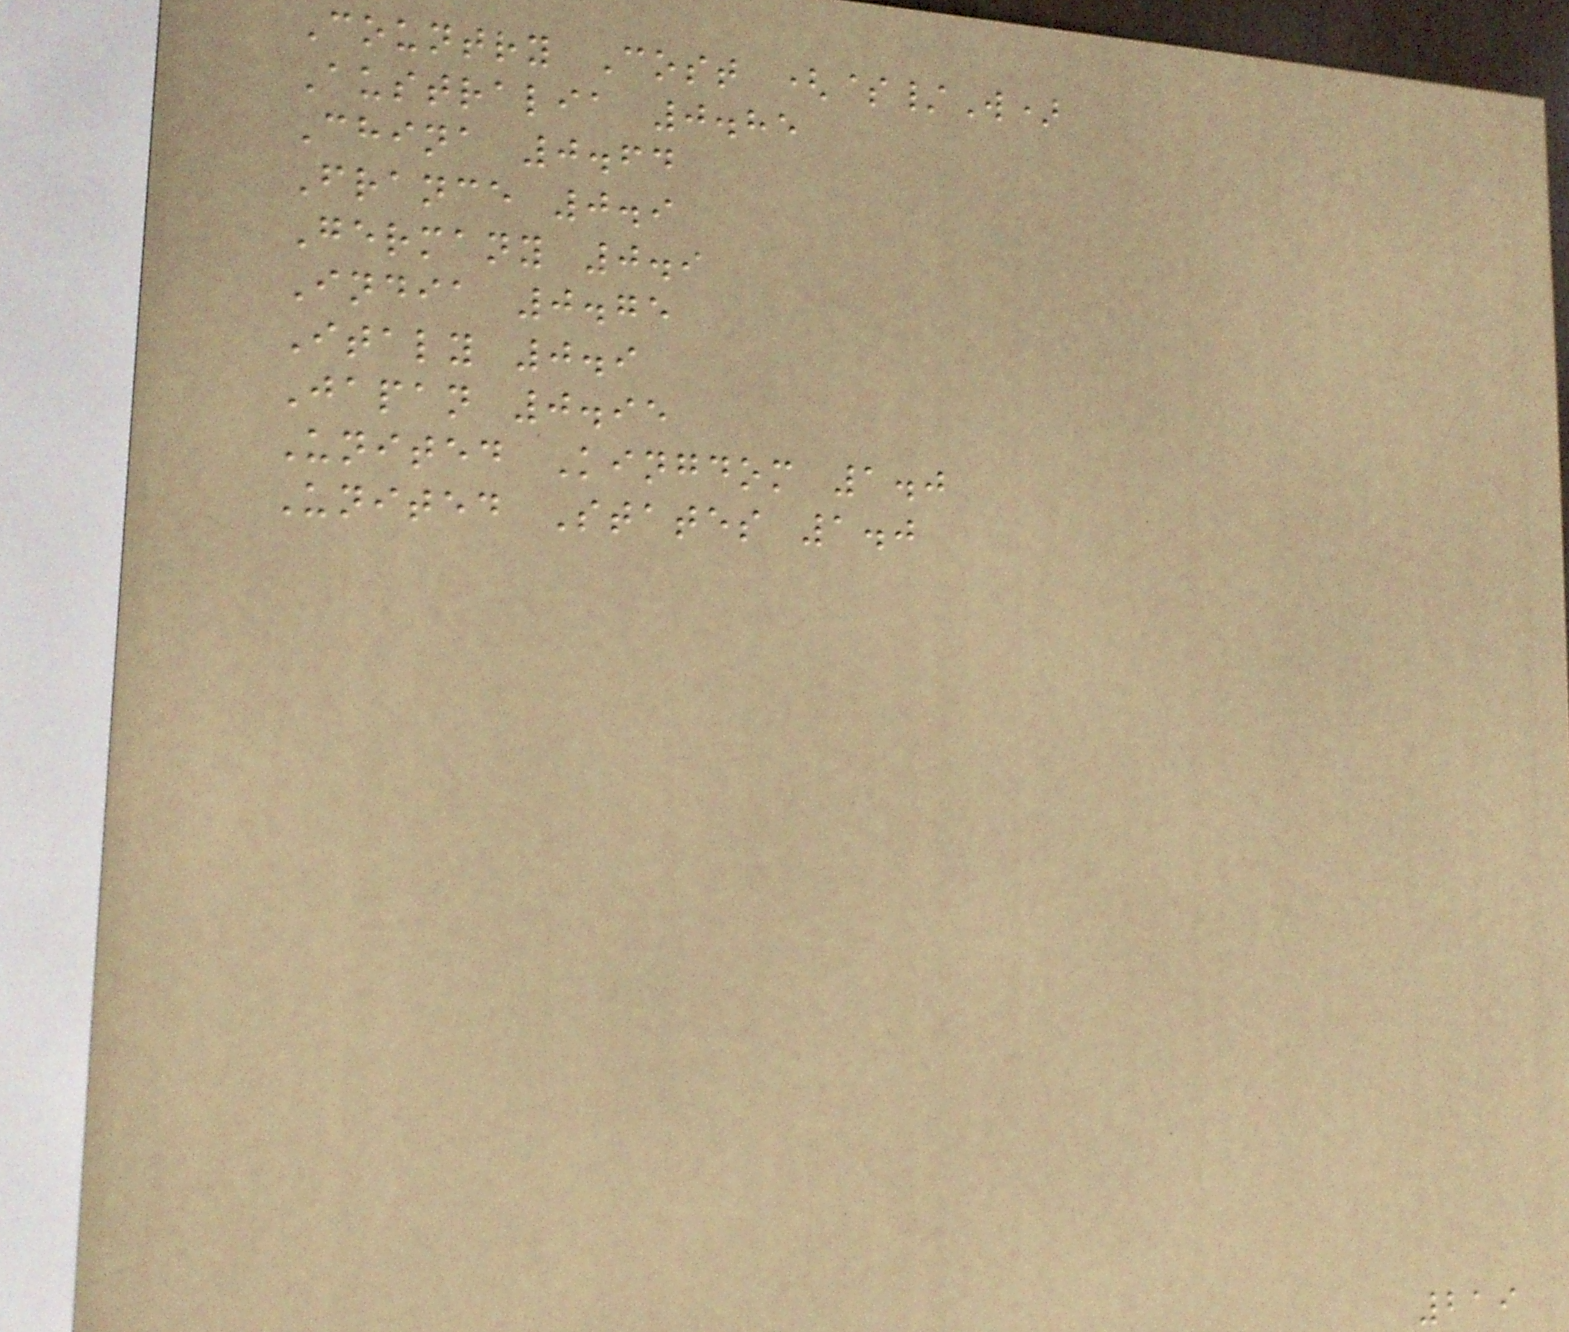Country Cost ($/W)
Australia 0.85
China 0.64
France 0.9
Germany 0.9
India 0.75
Italy 0.9
Japan 0.95
United Kingdom 1.0
United States 1.0
219
